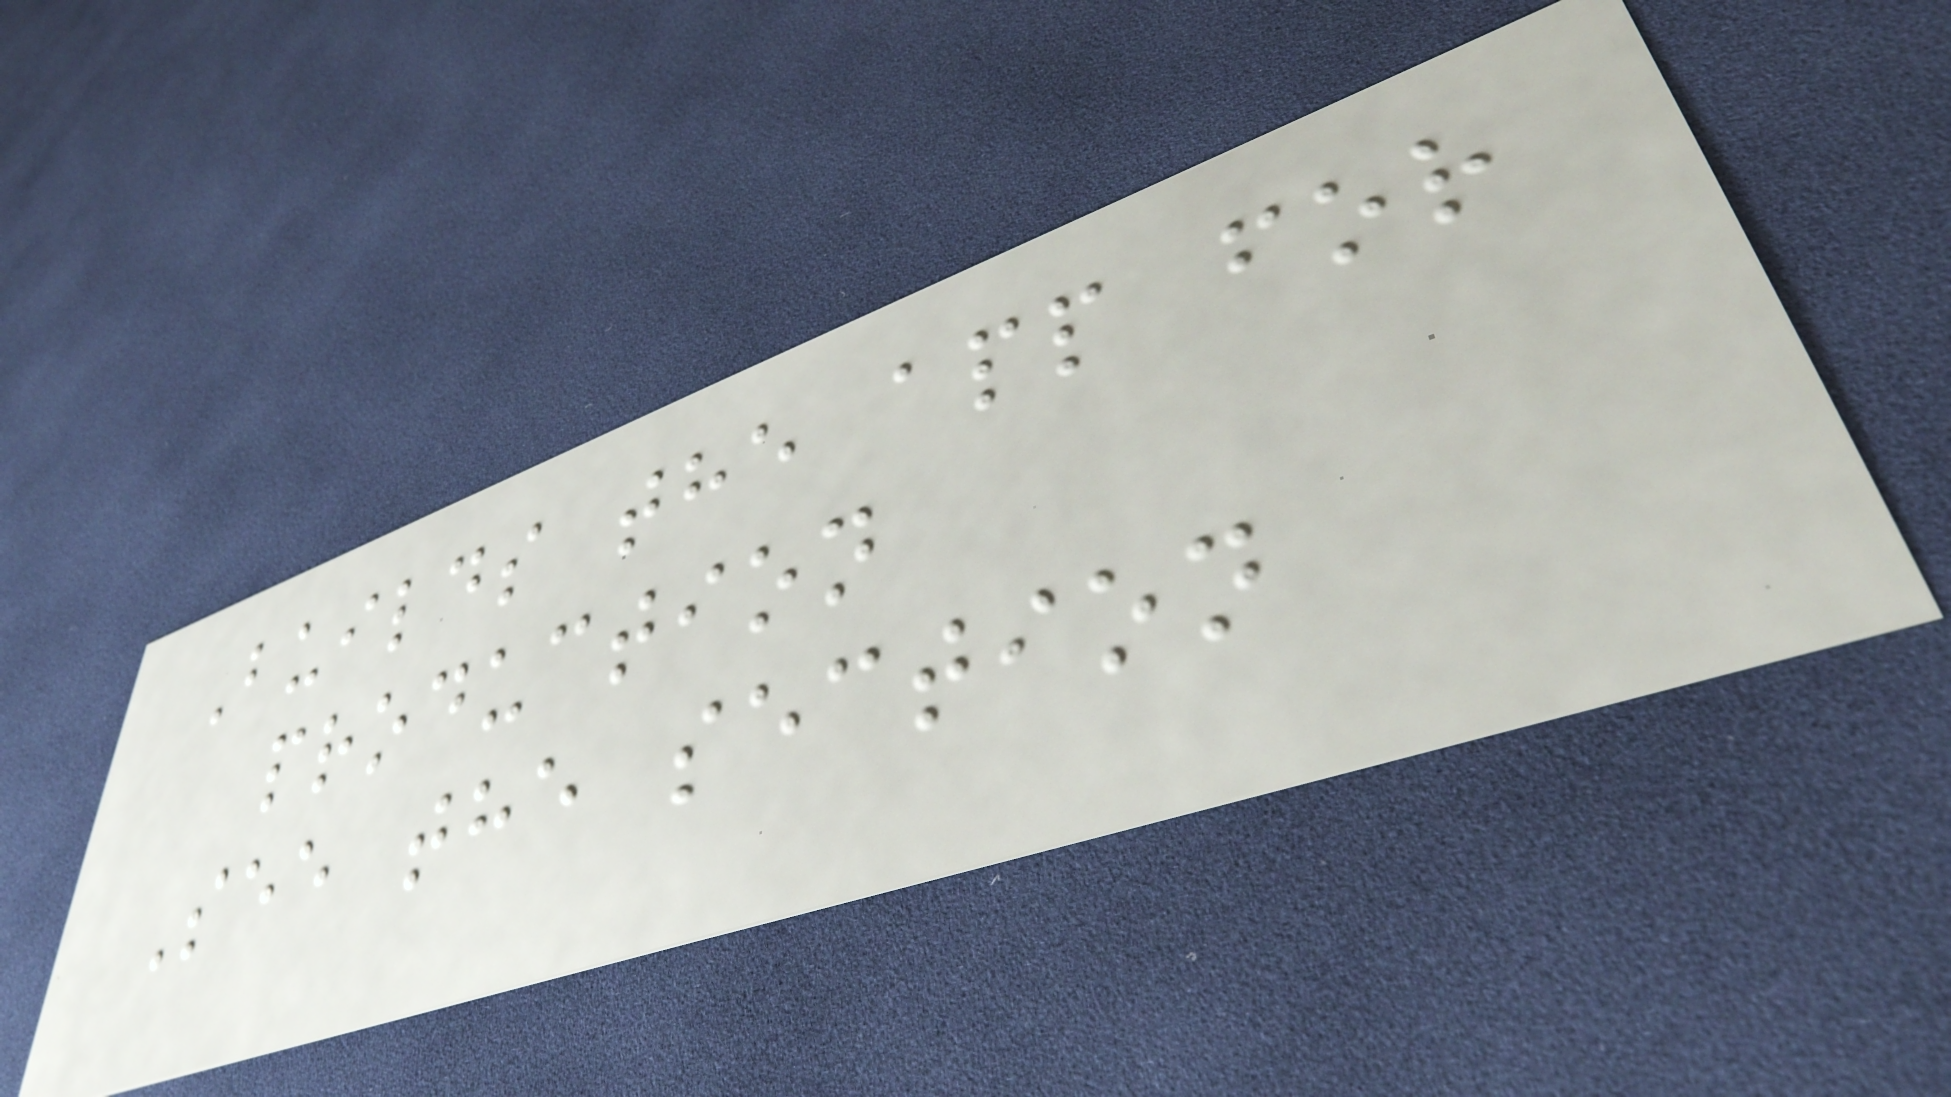Builds the app for
production
See the section
